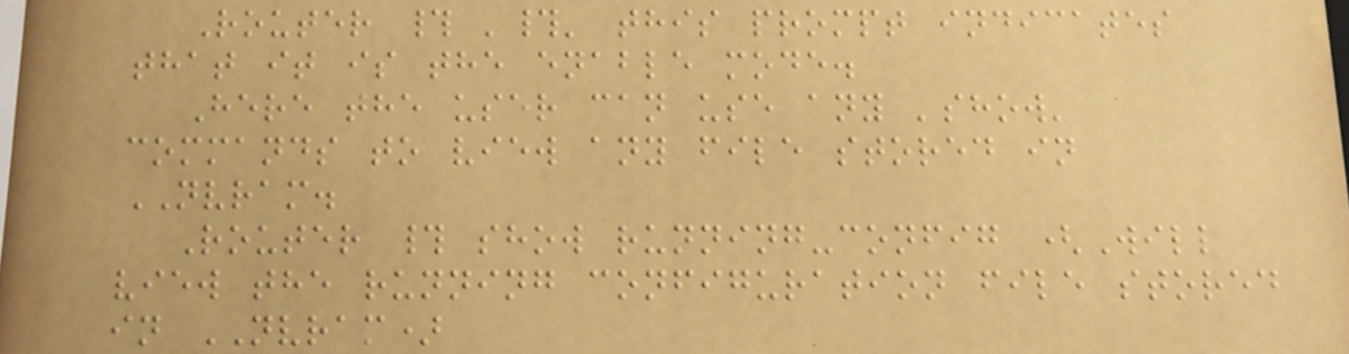Router # '#' this prompt indicates
that it is the enable mode.
Here the user can use any 'show'
commands to view any file stored in
NVRAM.
Router # show running-config (Will
view the running configuration file stored
in NVRAM)
